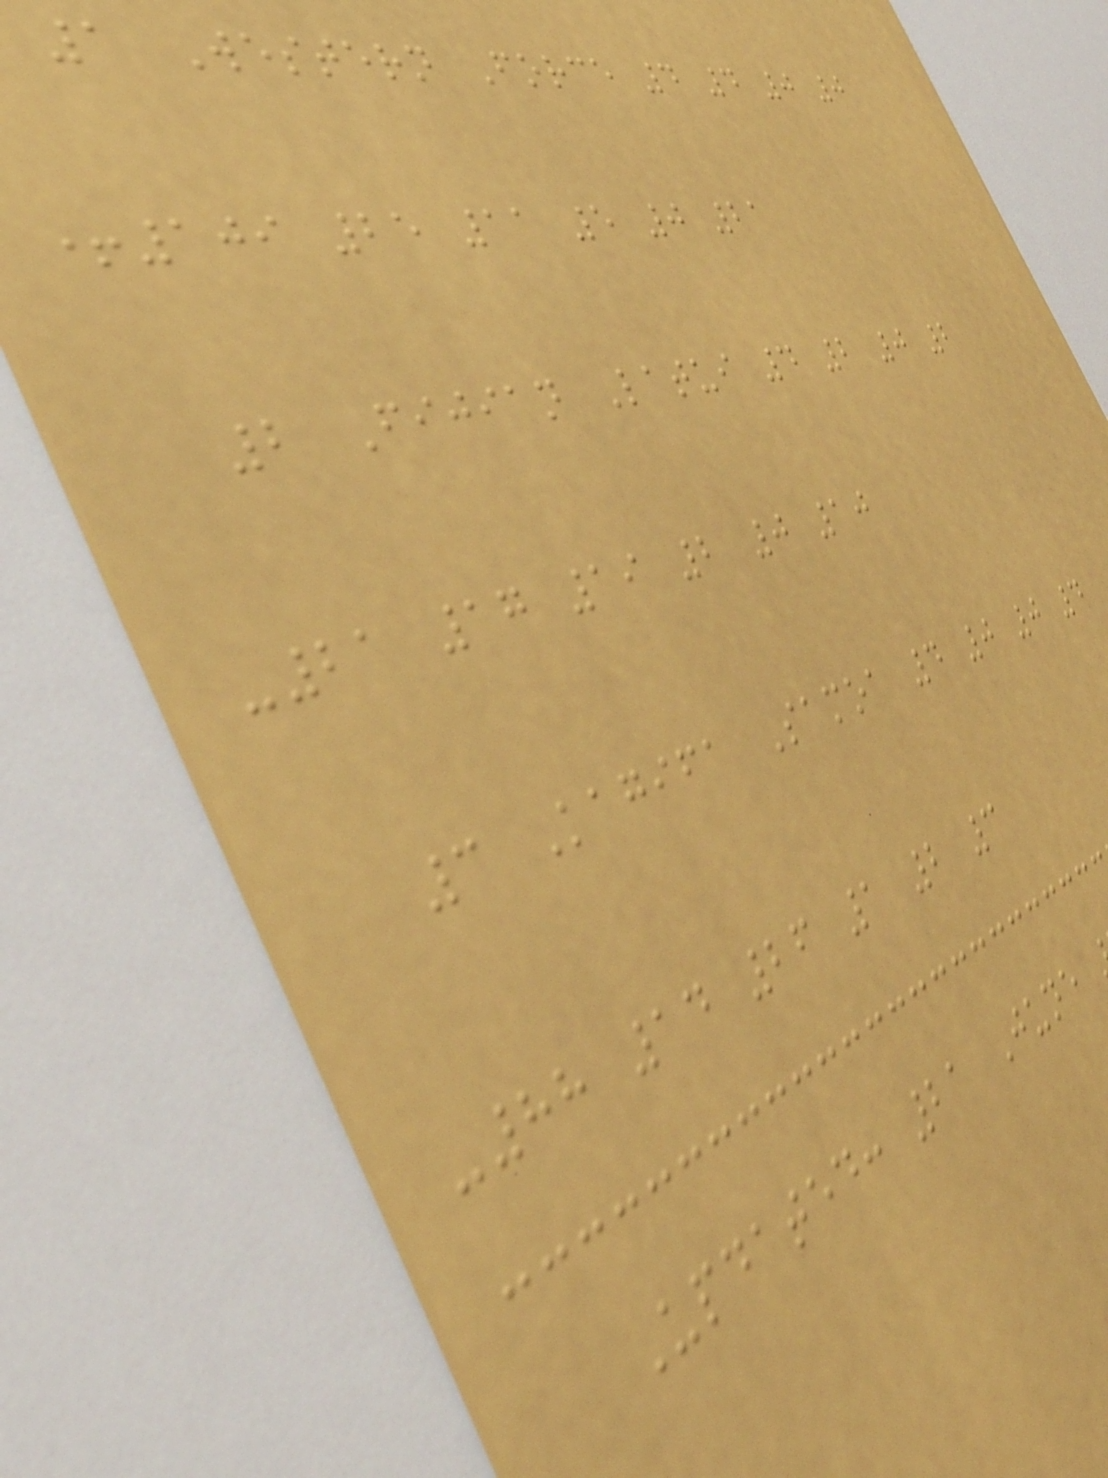1 Western Force 4 4 0 0
+109 25 11 5 0 21
2 Fijian Latui 4 2 0 2
-21 17 19 2 0 10
3 Kagifa Samoa 4 0 0 4
-88 14 26 1 2 3
Updated: 21 June
